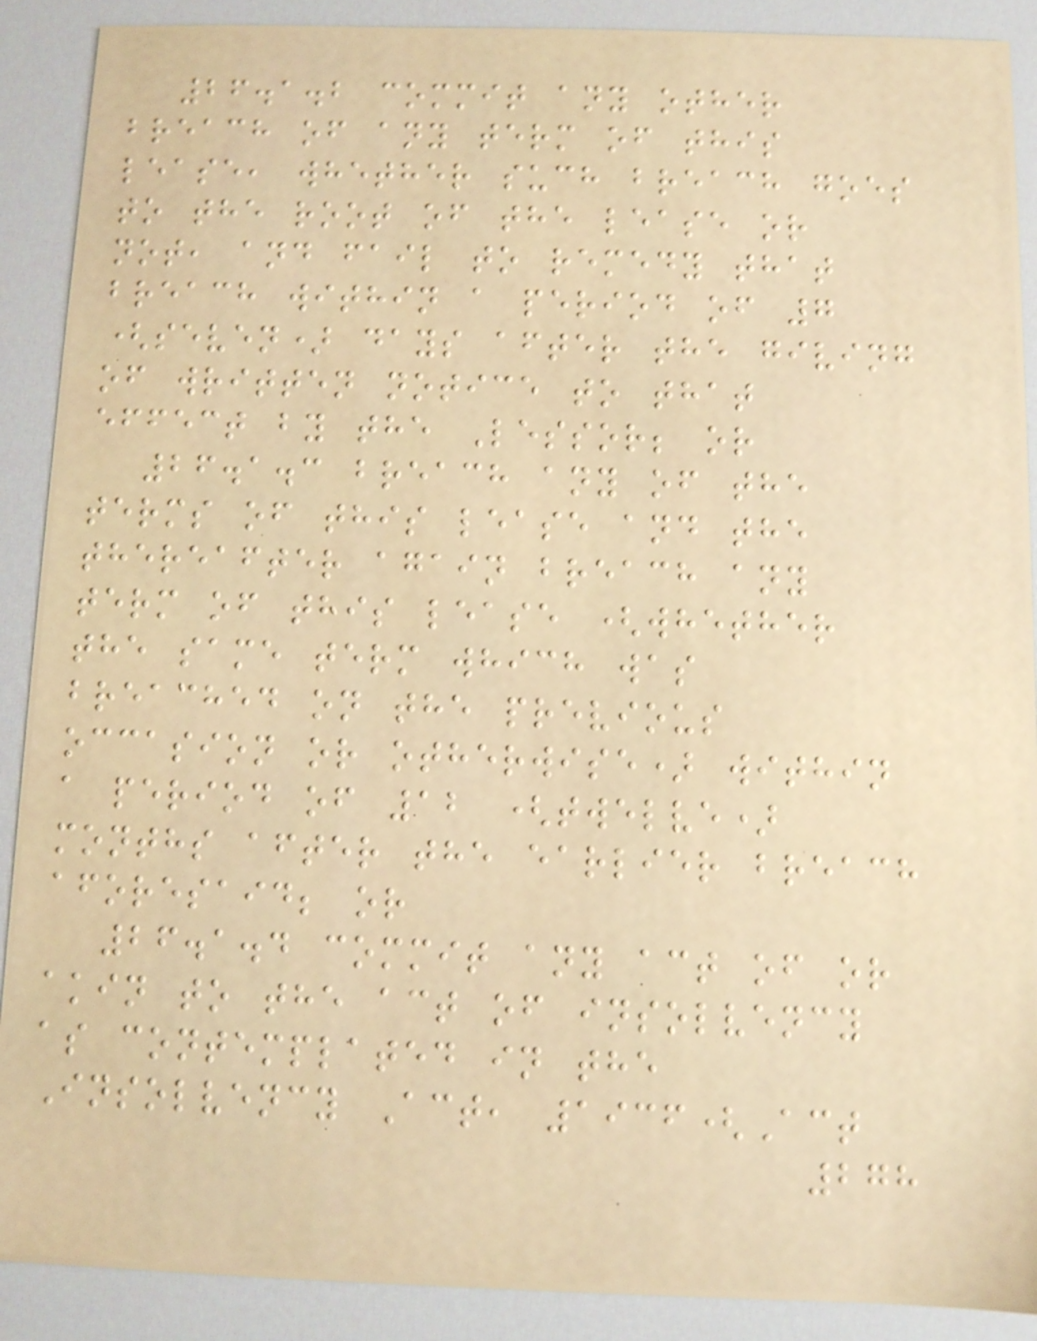26.1.2 commit any other
breach of any term of this
lease, whether such breach goes
to the root of the lease or
not, and fail to remedy that
breach within a period of 7
(seven) days after the giving
of written notice to that
effect by the Lessor; or
26.1.3 breach any of the
terms of this lease and the
thereafter again breach any
term of this lease (whether
the same term which was
breached on the previous
occasion or otherwise) within
a period of 12 (twelve)
months after the earlier breach
aforesaid; or
26.1.4 commit any act of or
akin to the act of insolvency
as contemplated in the
Insolvency Act, 1936(Act
278
